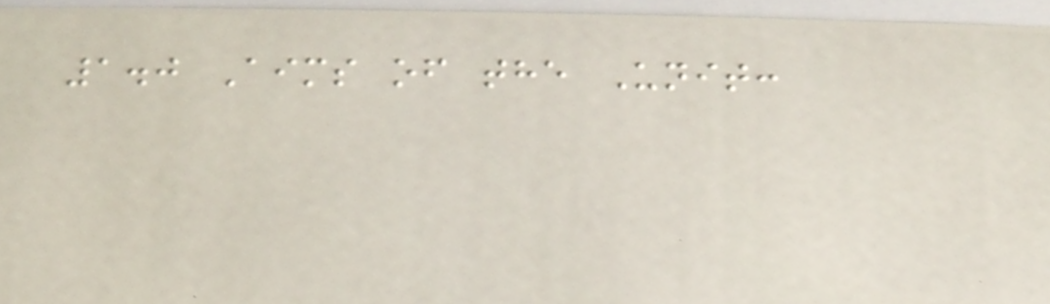1.0 Aims of the Unit:
